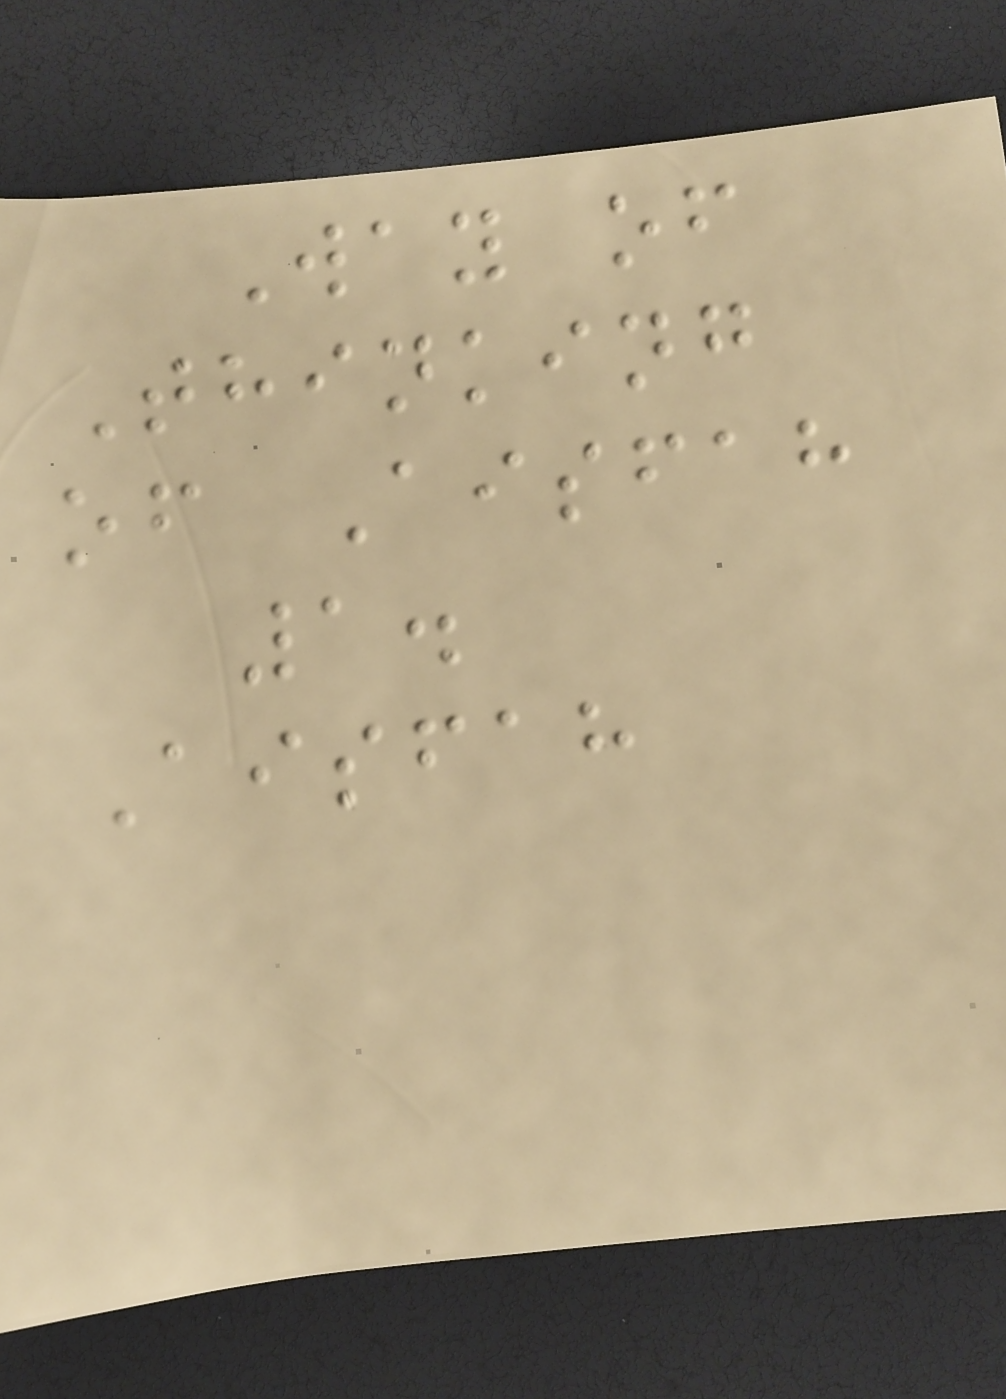Way of
Thinking
of Aisfah
1.
Aisfah
